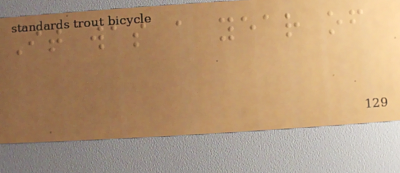It was a year of
